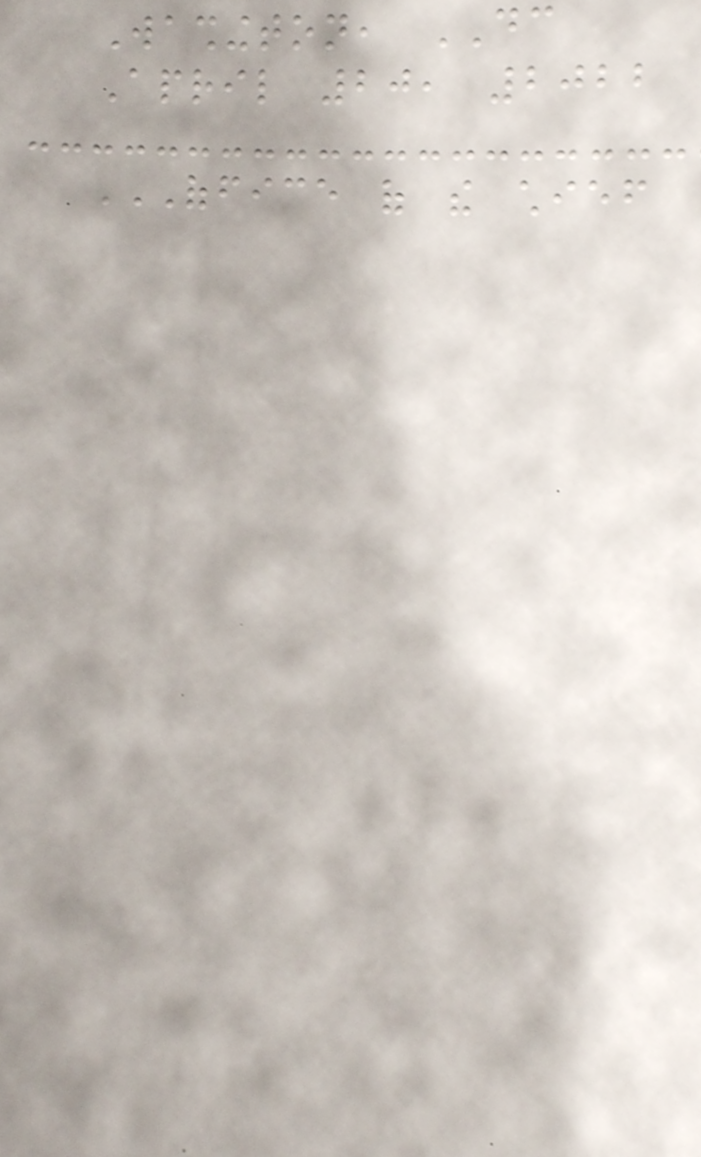Washington, DC
April 20, 2022
OFFICE OF THE CHIEF
